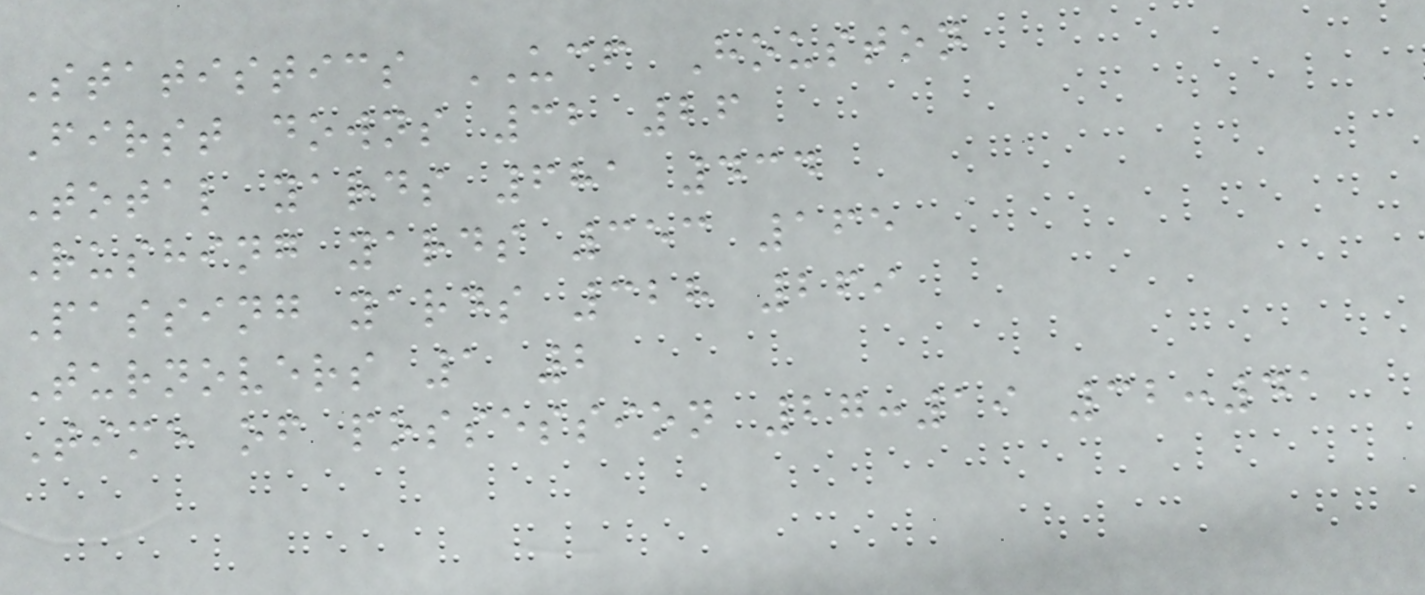Statistics UCF Houston
First downs 32 26
Total yards 681 434
Rushing yards 353 165
Passing yards 328 269
Turnovers 1 2
Time of possession 27:19 32:41
